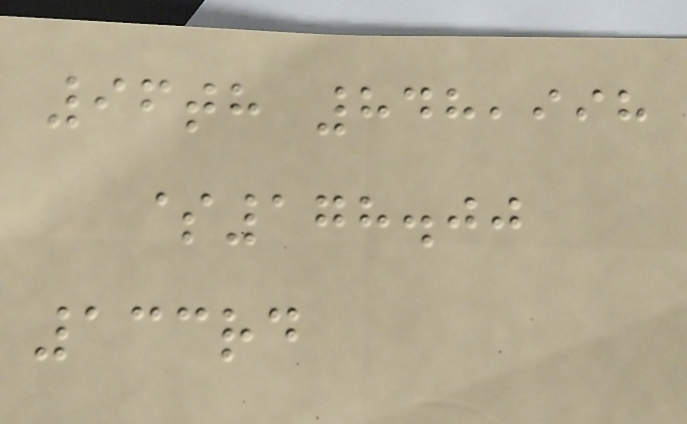96th 848,998
$178.00
133rd
